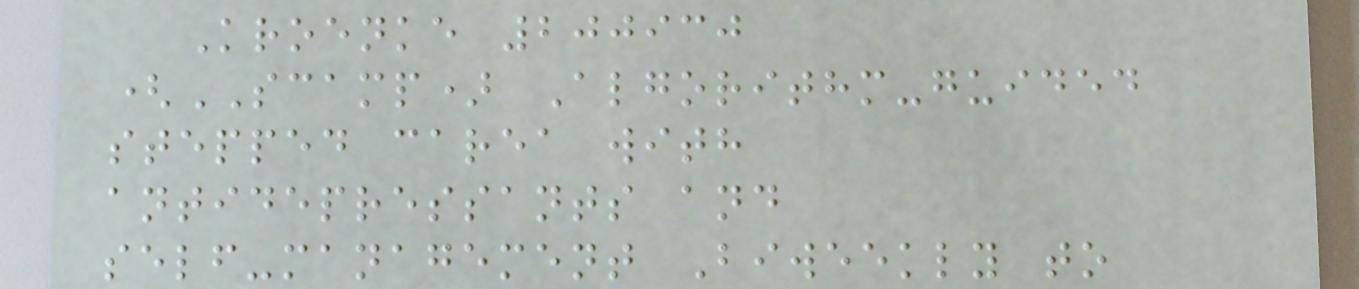Kroenke 200930
(SCAMP) Algorithm-guided
stepped carea with
antidepressants and
self-management Biweekly to
